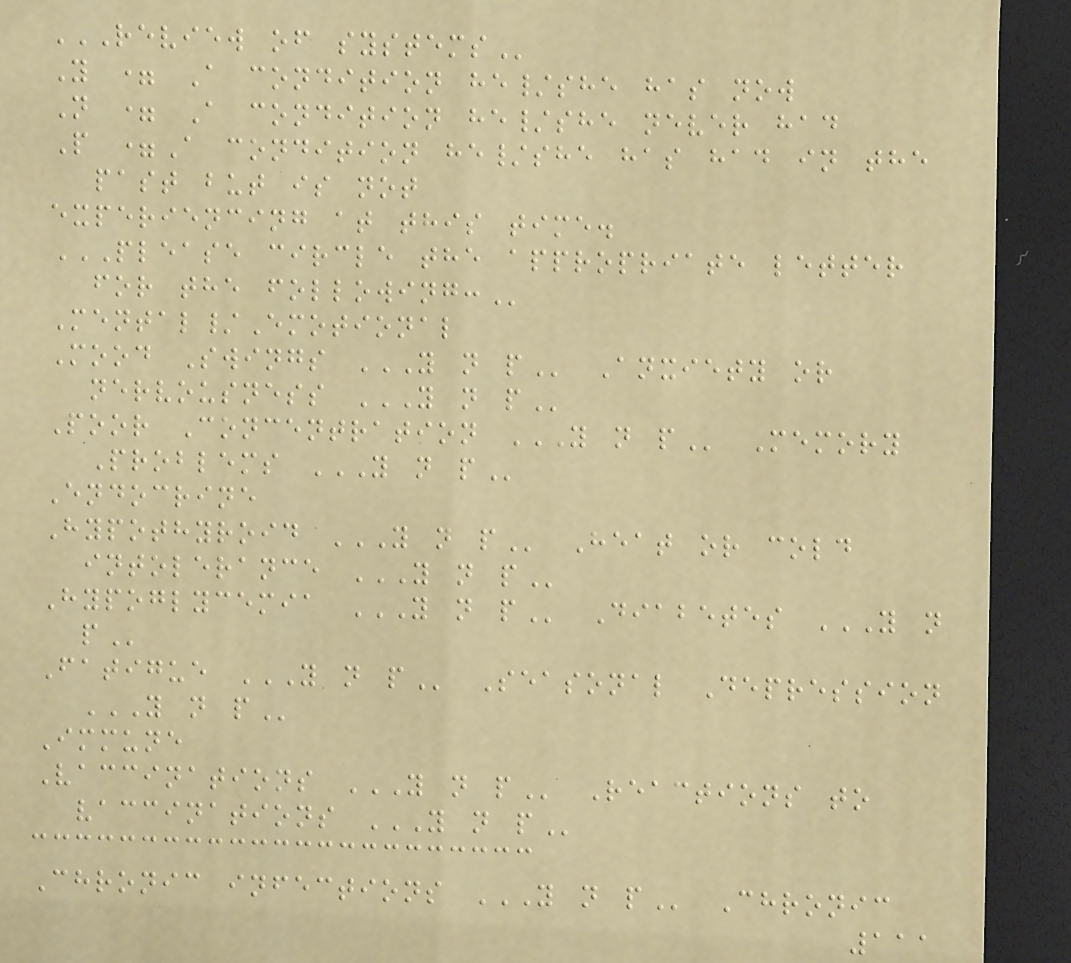REVIEW OF SYSTEMS
Y = A condition he/she has now
N = A condition he/she never had
P =A condition he/she has had in the
past but is not
experiencing at this time.
PLEASE CIRCLE THE APPROPRIATE LETTER
FOR THE FOLLOWING:
Mental/Emotional
Mood Swings Y N P Anxiety or
nervousness Y N P
Poor Concentration Y N P Memory
Problems Y N P
Endocrine
Hypothyroid Y N P Heat or cold
intolerance Y N P
Hypoglycemia Y N P Diabetes Y N
P
Fatigue Y N P Seasonal Depression
Y N P
Immune
Vaccinations Y N P Reactions to
vaccinations Y N P
Chronic infections Y N P Chronic
111
